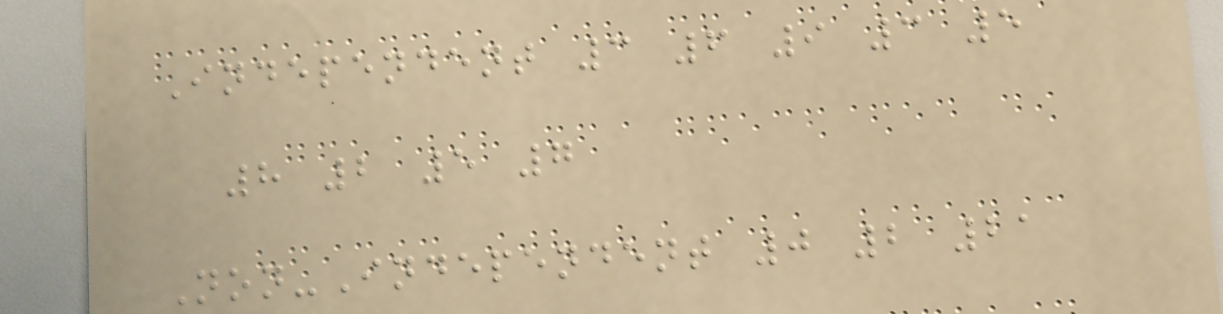Independent 3 6 9 3 5
8 2 5 7
Non-Independent 0 2 21
